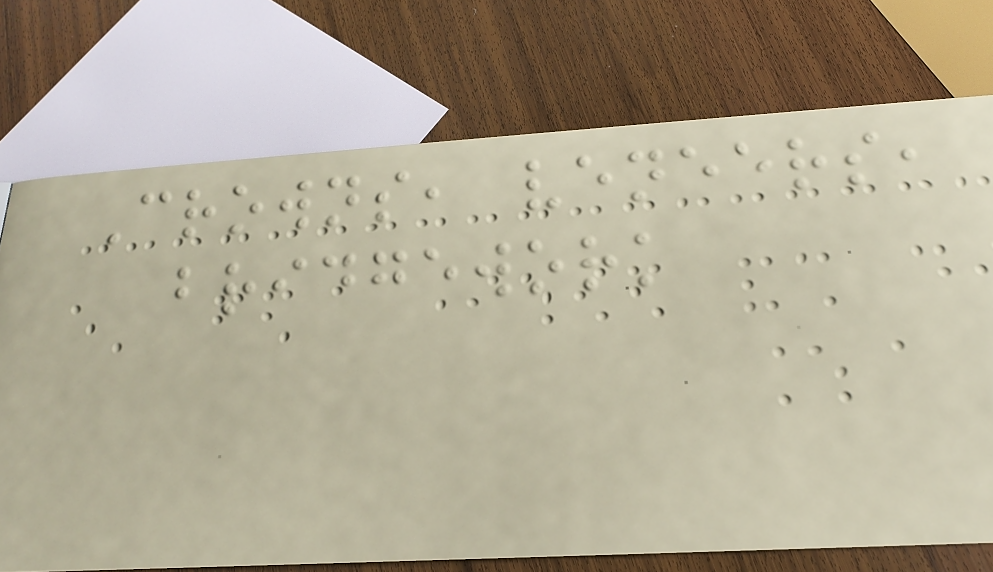Crowns, veneers,
bridgework
